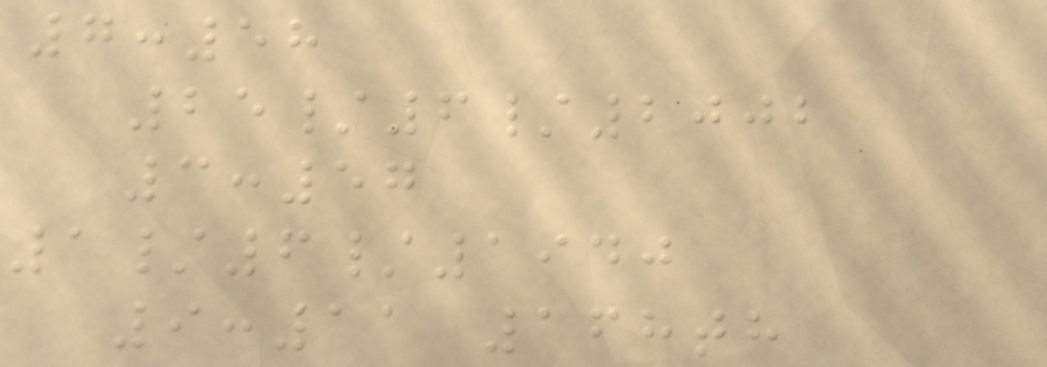7:58
25/6/2002
3:57
1/6/1940
9:11 168th
